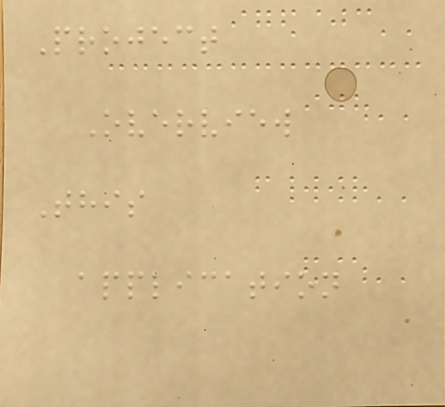Project
Overview
This
application
